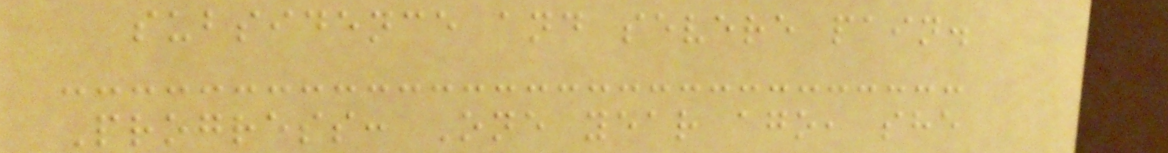subsidence and severe pain.
Progress: One year ago, she
